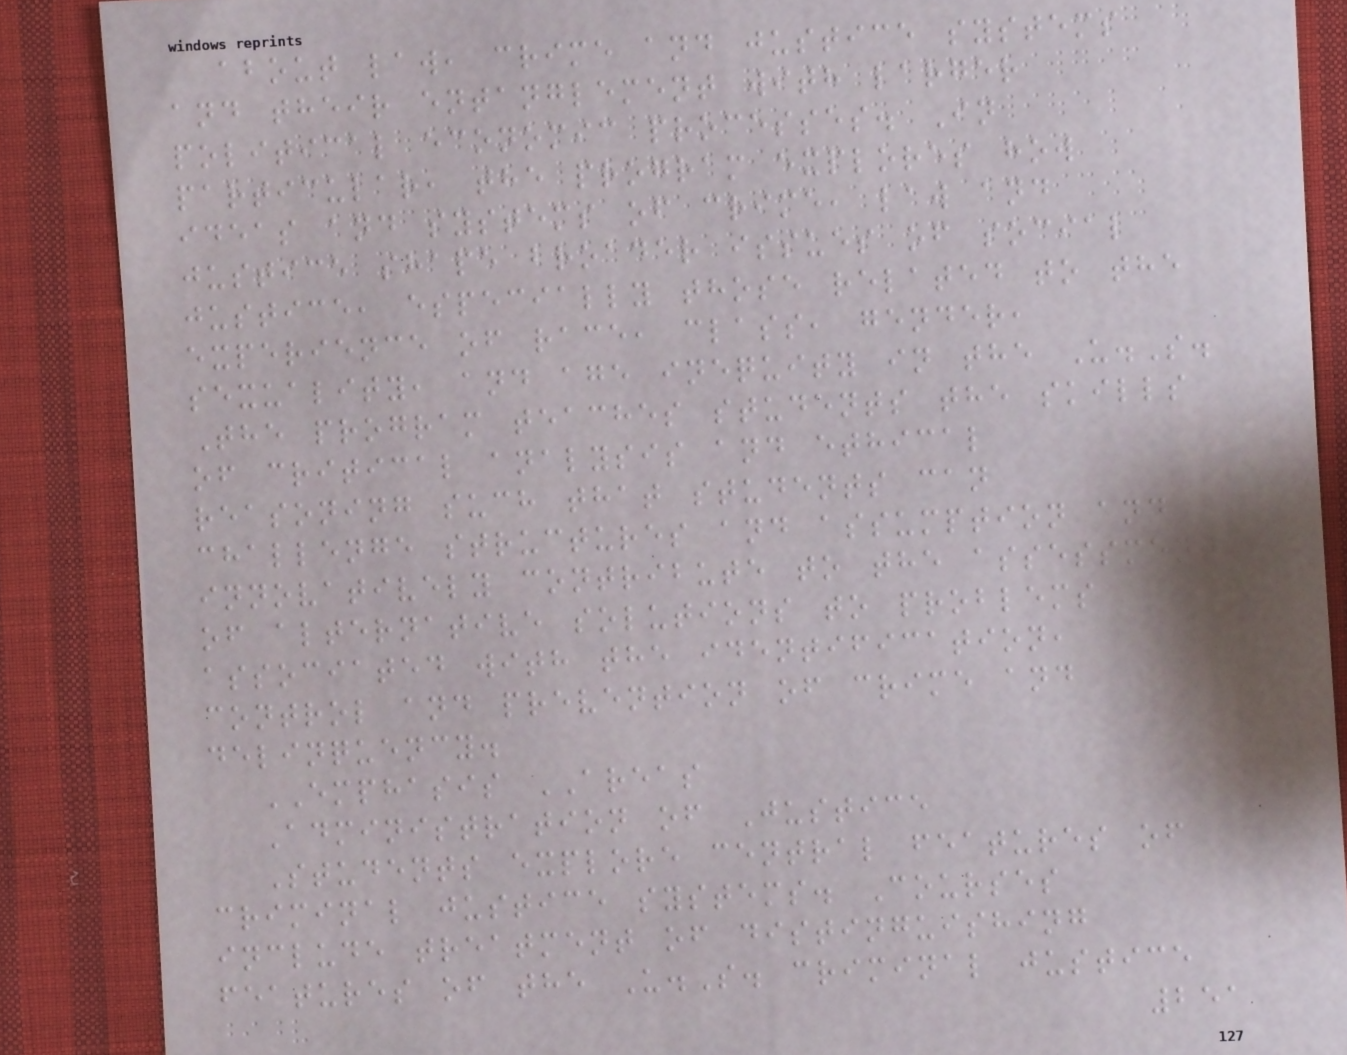about law, crime and justice systems
and their entanglement with larger
political economic processes. In
particular, the program explores how
ideas and systems of crime, law and
justice shape broader issues of social
justice, especially those related to the
experience of race, class, gender,
sexuality, and age inequity in the U.S.
The program teaches students the skills
of critical analysis and ethical
reasoning such that students can
challenge structures and assumption and
innovatively contribute to the assessment
of alternative solutions to problems
associated with the identification,
control and prevention of crime and
delinquency.
EMPHASIS AREAS
Administration of Justice
Students explore central features of
criminal justice systems. Courses
include treatment of distinguishing
features of the U.S. criminal justice
251
